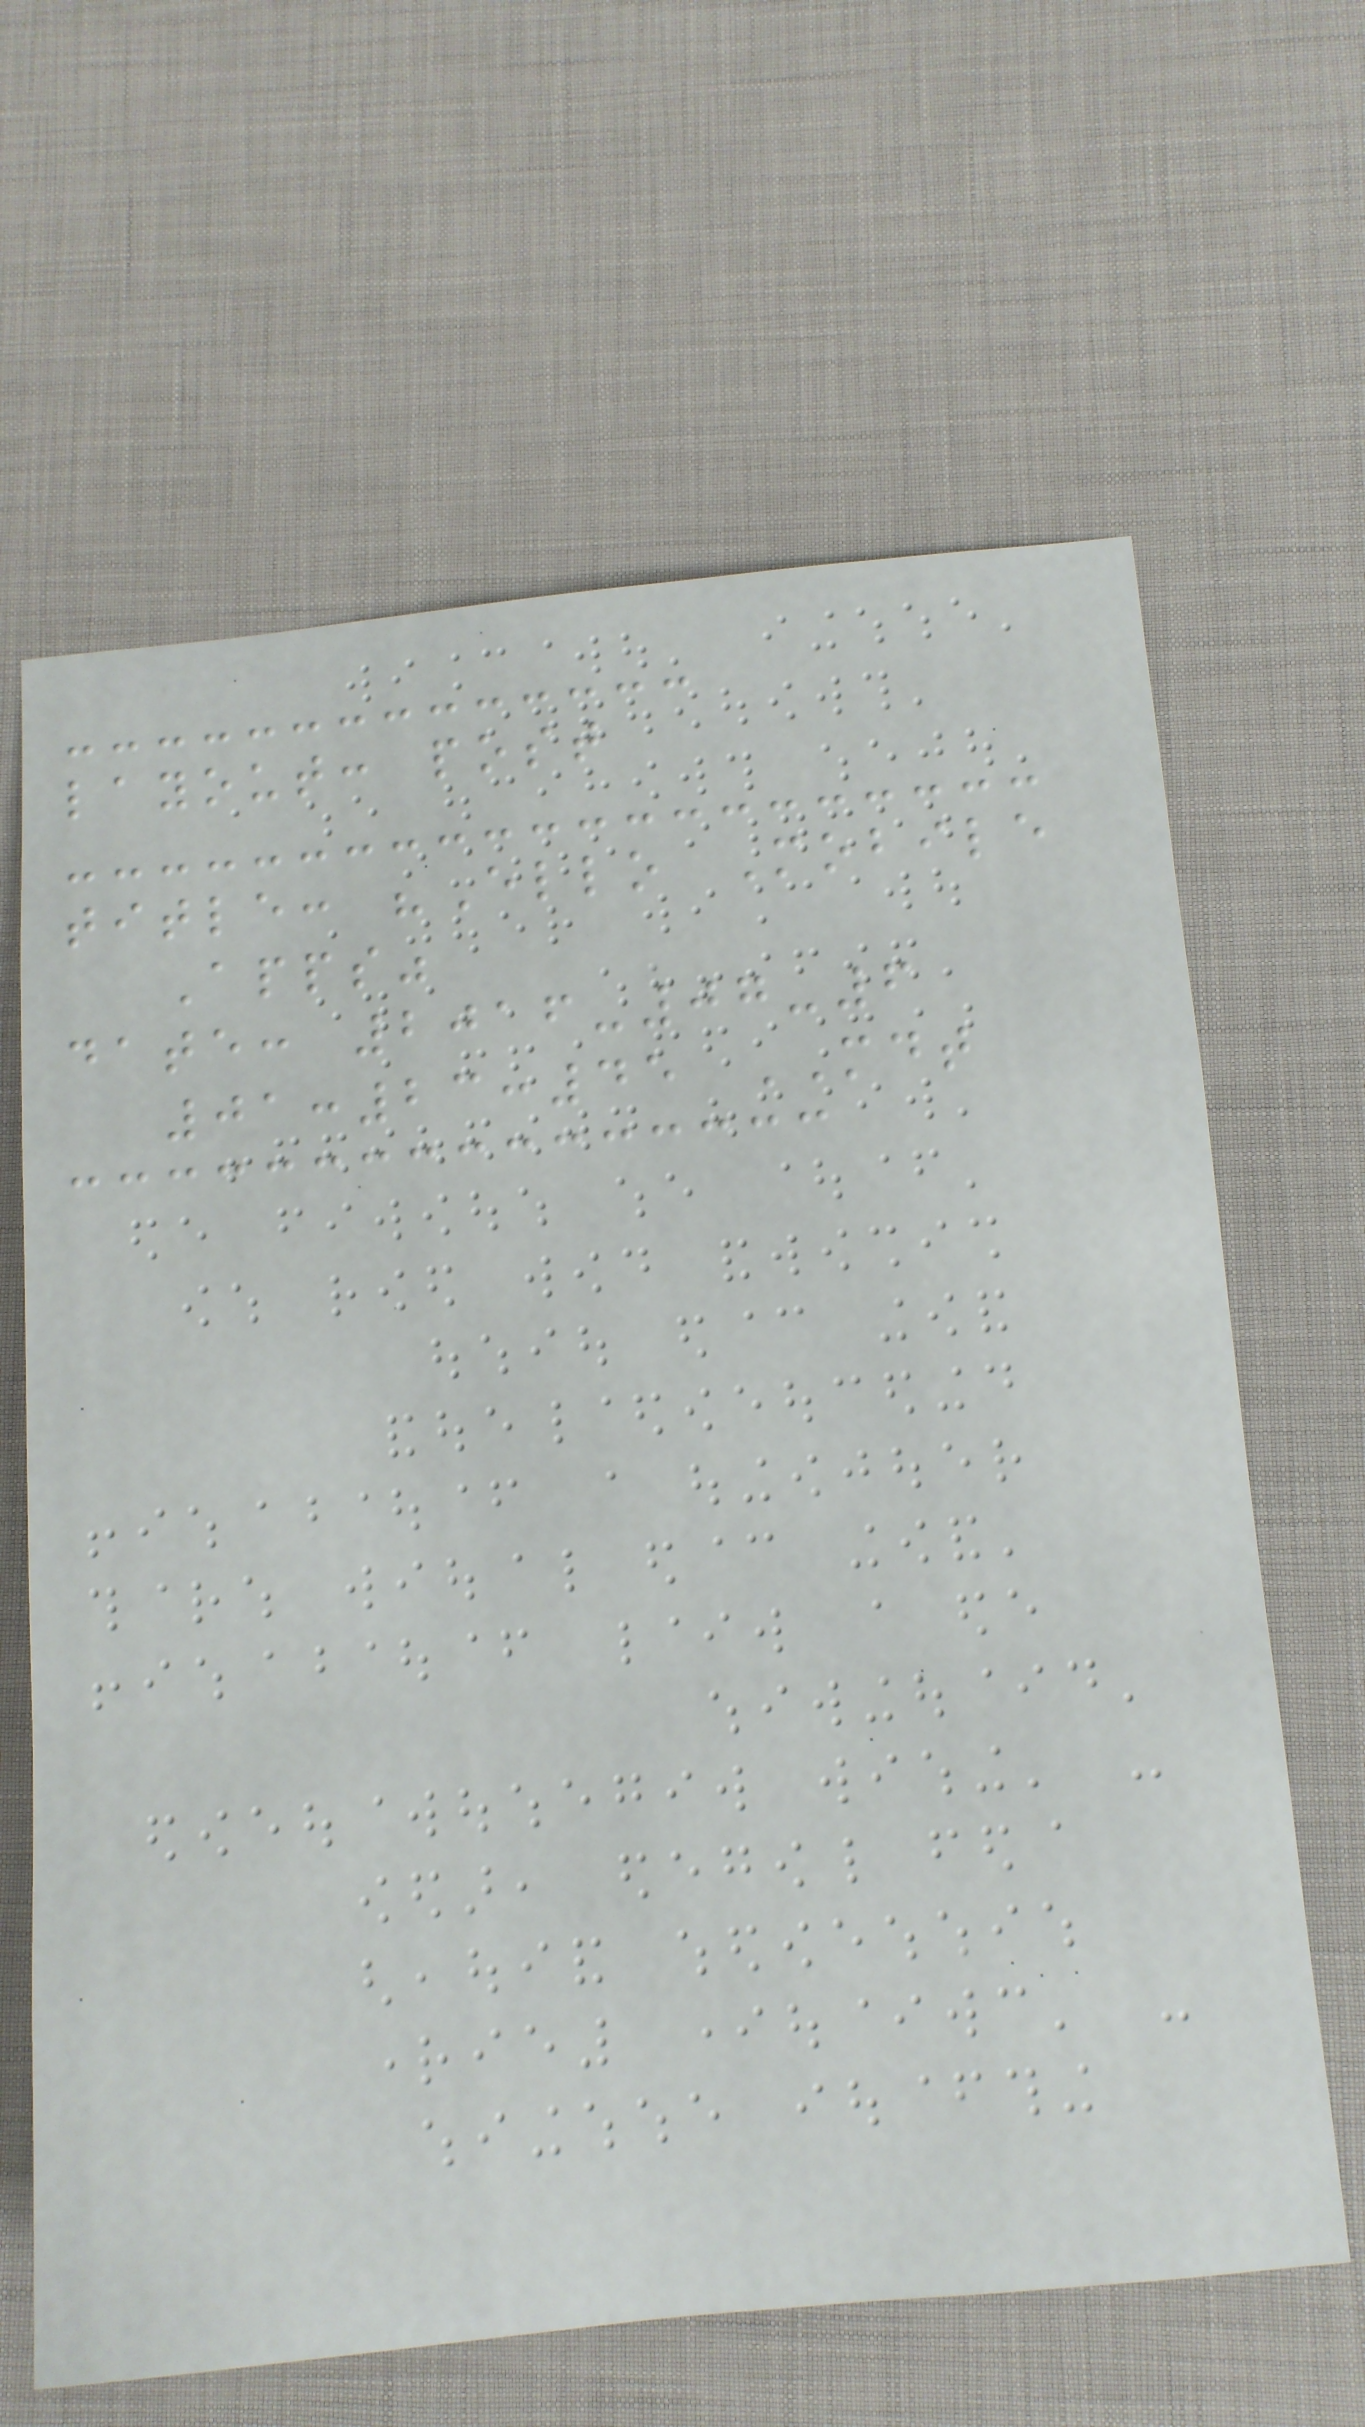layout: post
title: "Ello Mobile
Apps"
date: 2016-07-6
01:23:45 MDT
